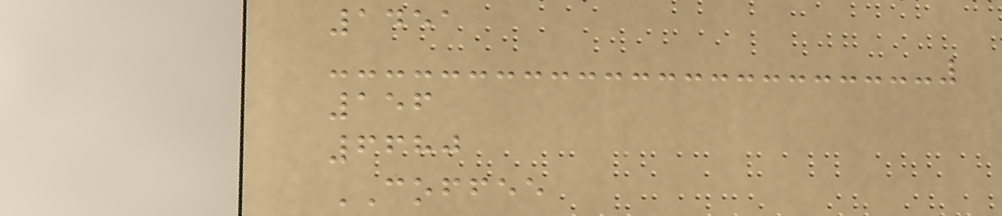1451
156
6680
COFFEE
